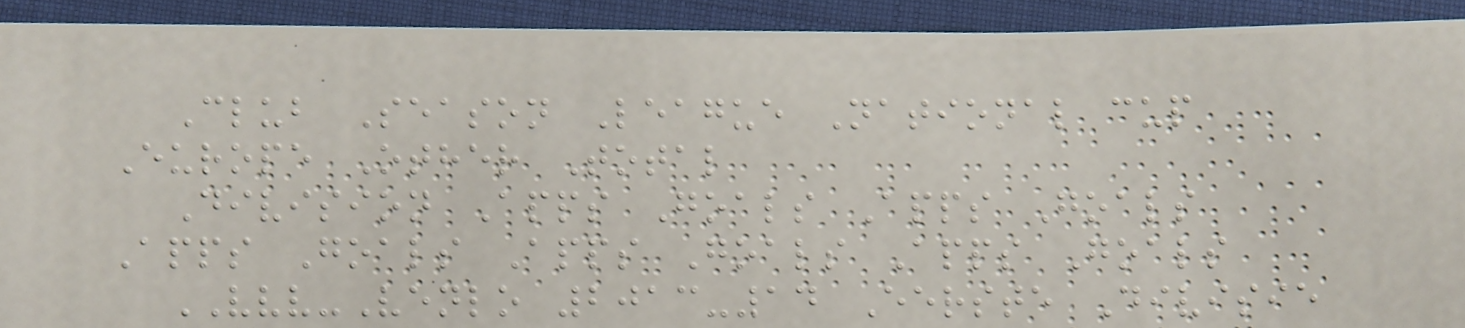Club Season League National cup
Europe Other Total
Division Apps Goals Apps Goals
Apps Goals Apps Goals Apps Goals
VVV-Venlo 2013-14 Eerste Divisie
